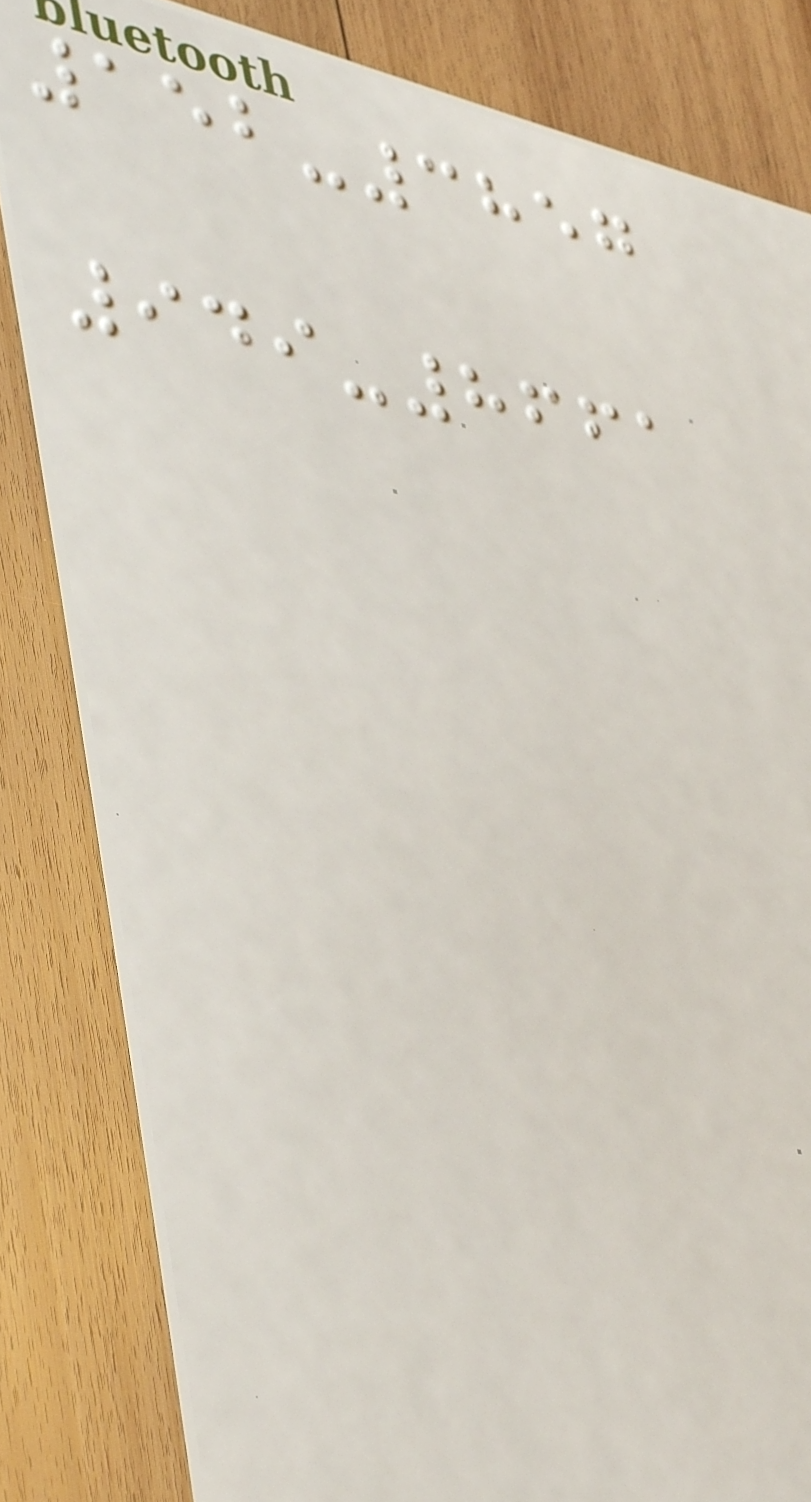152-3857
949-8661
